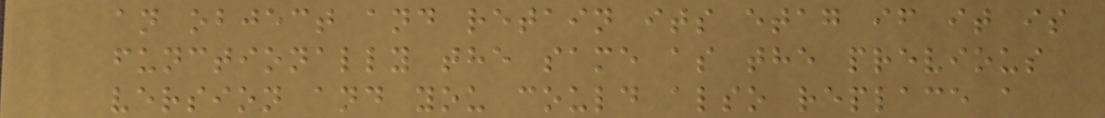an object and retain its etag if it is
functionally the same as the previous
version and you could also replace a
